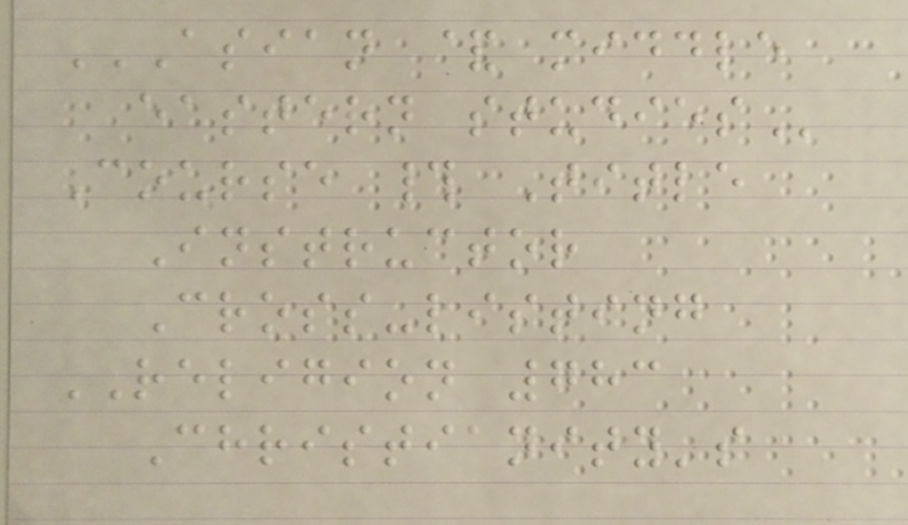ASIAN & MIDDLE
EASTERN STUDIES
Course # Title
Instructor
Cross-listing
RELIGION 783
Christianity's
